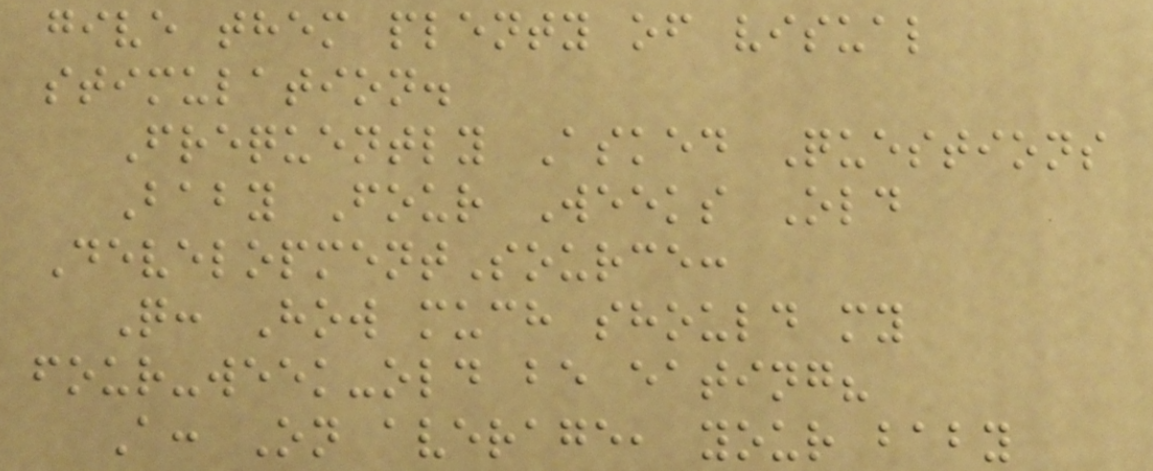give them plenty of visual
stimulation.
Frequently Asked Questions
Baby Four Weeks Old
DevelopmentSource:
Q: How much should my
four-week-old be eating?
A: On average, your baby
